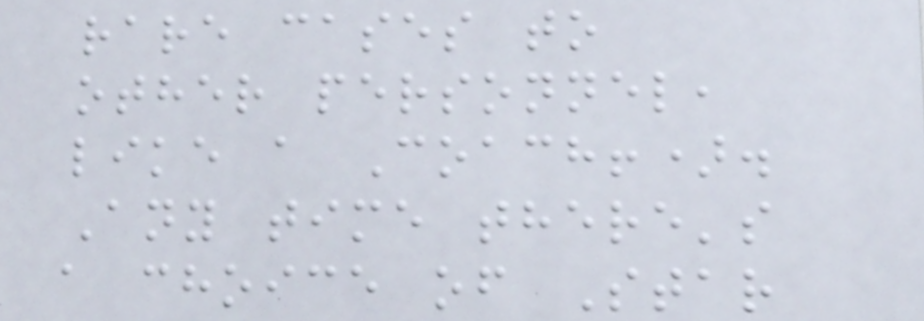rare cases to
other personnel,
like a Coach!).
Any time there's
a choice of Star
